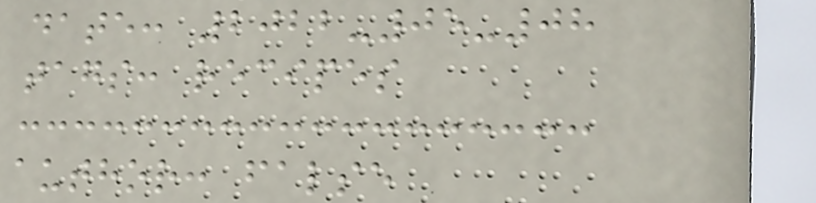date: 2022-05-08
tags: recipes
author: false
